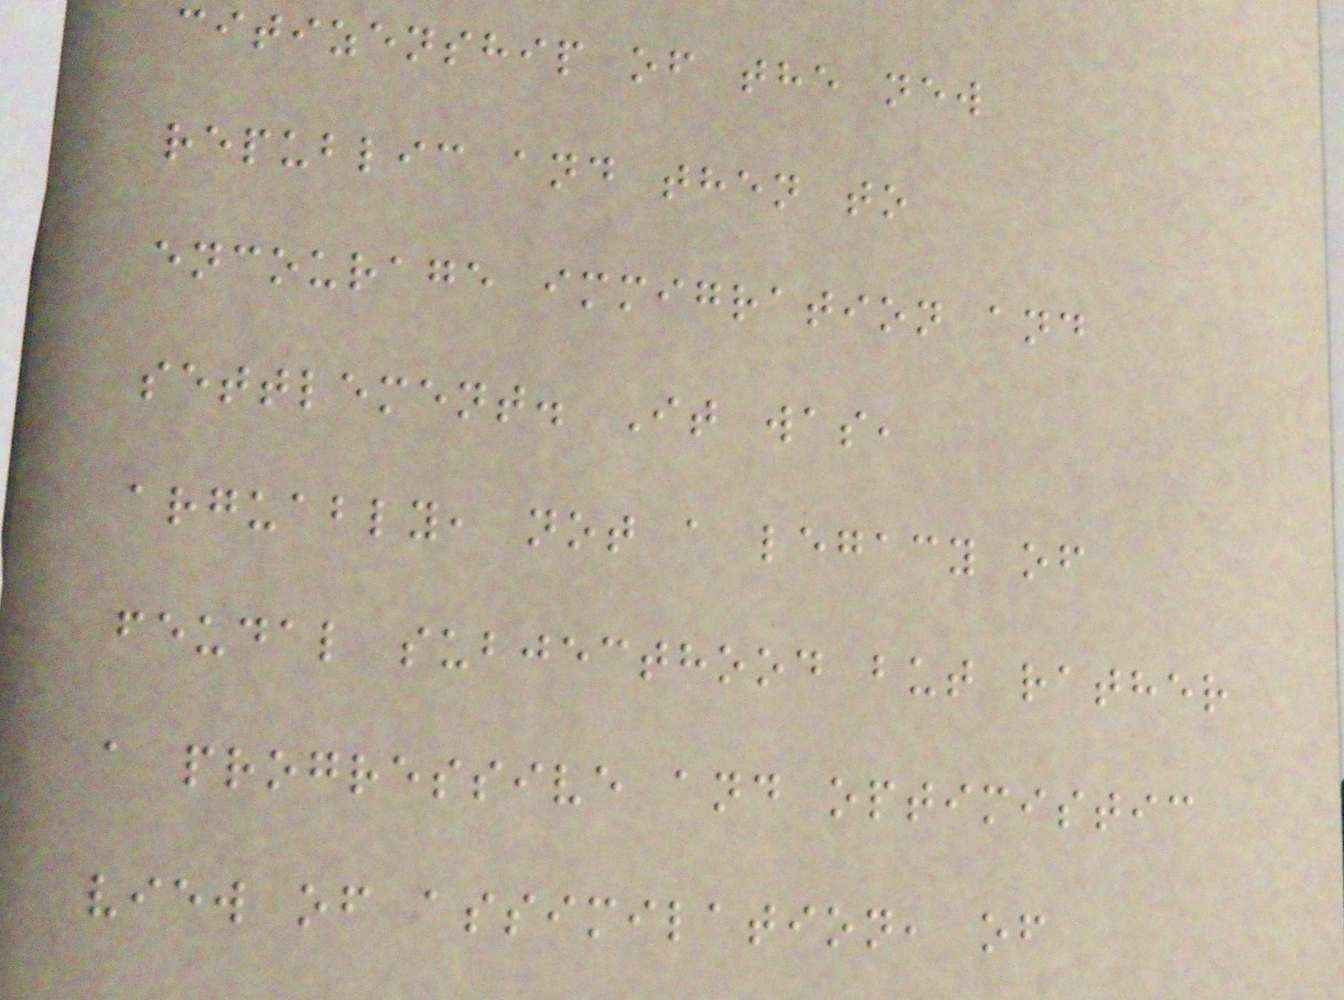citizenship of the new
republic and then to
encourage immigration and
settlement. It was,
arguably, not a legacy of
feudal subjecthood but rather
a progressive and optimistic
view of assimilation, of
